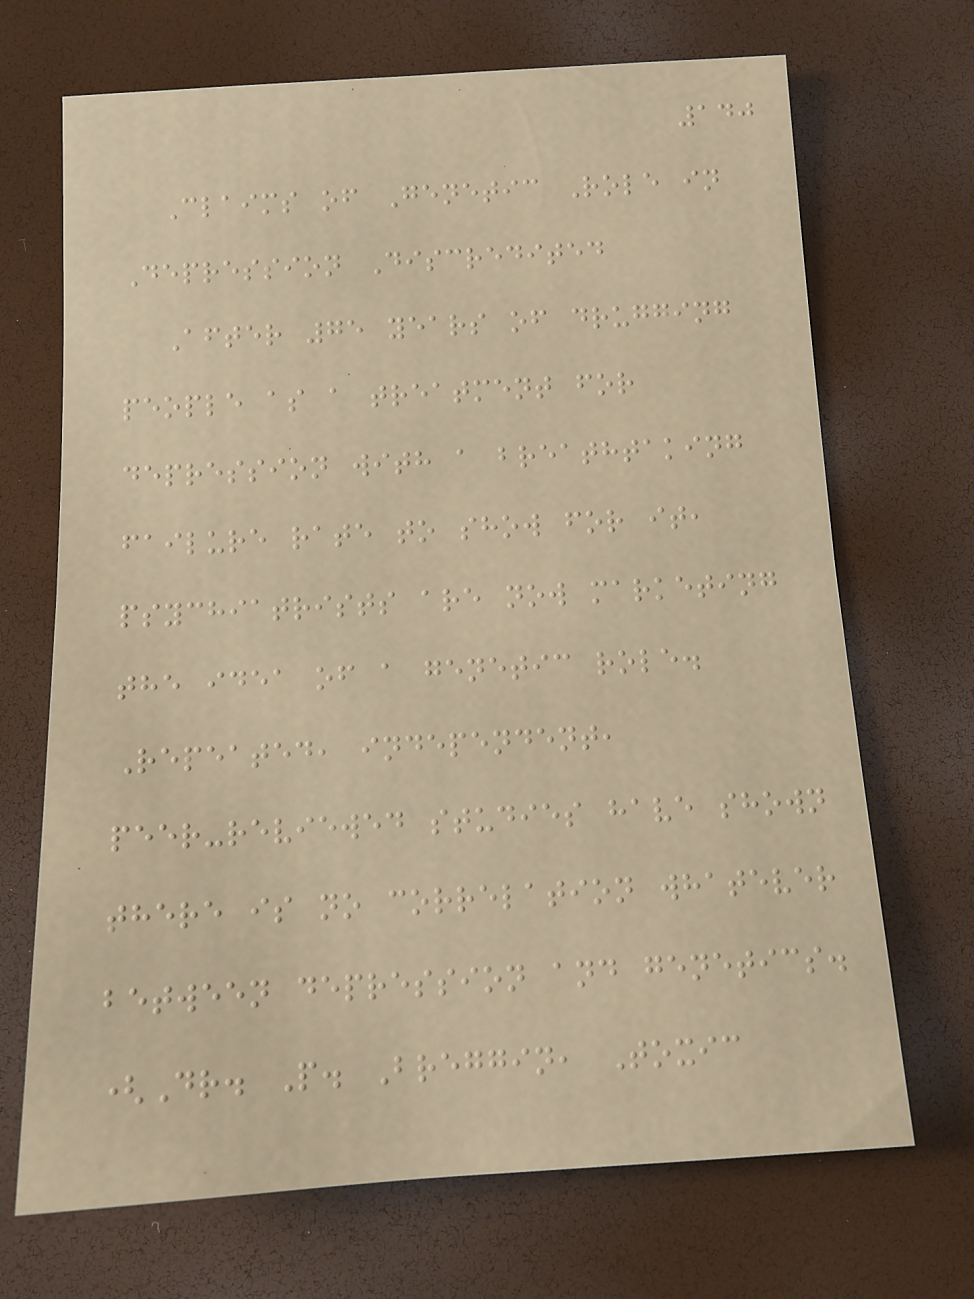140
Claims of Genetic Role in
Depression Discredited
After 75 years of drugging
people as a treatment for
depression with a breathtaking
failure rate to show for it,
psychiatrists are now marketing
the idea of a genetic role.
Repeated, independent,
peer-reviewed studies have shown
there is no correlation whatever
between depression and genetics.
(Dr. P. Breggin, Toxic
